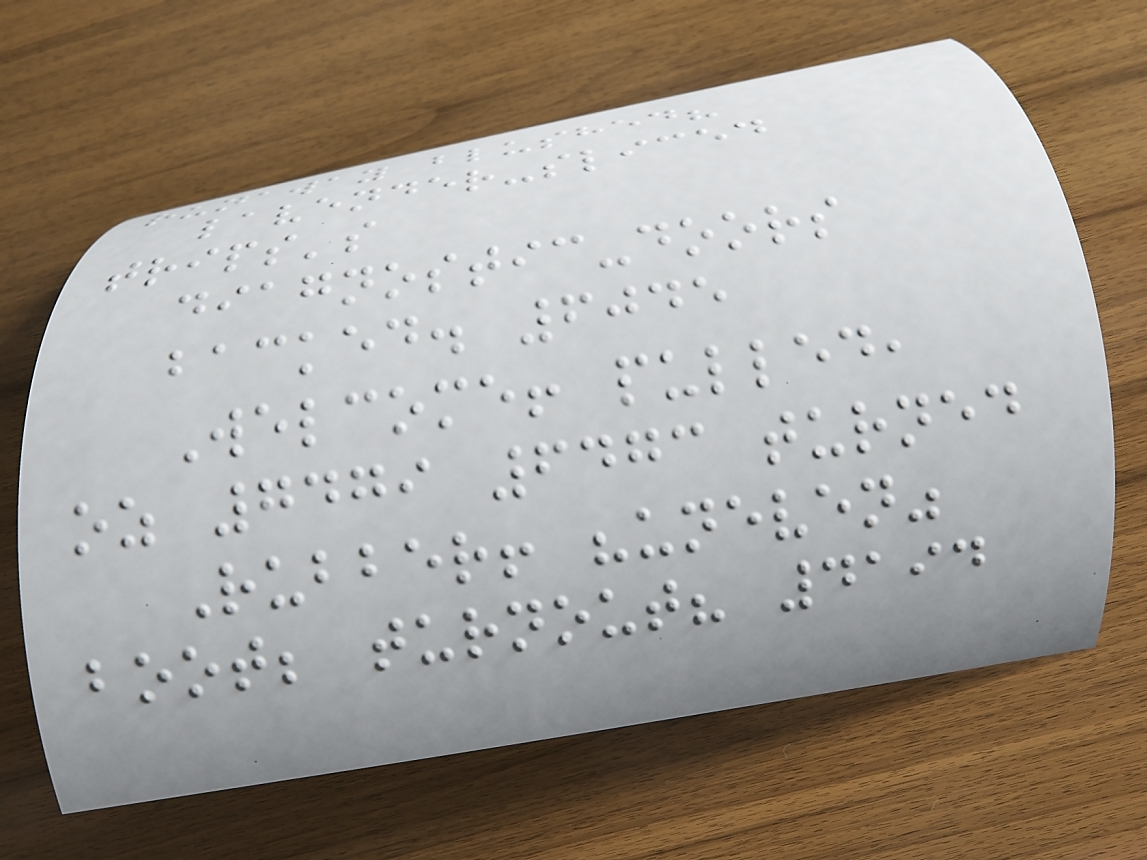runaway blushed?
lavender-sliced
trips's
diagnostic-doors
backed. 6045
Welcome! pulled,
oz 7479 6473 turned
Rubber! "uneven"
boot; turnout? 4194
